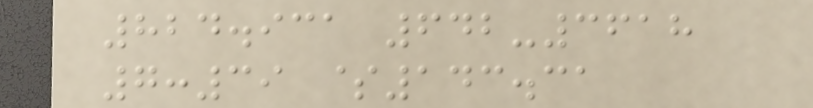824.931 642-3618
7:39 $143.31
